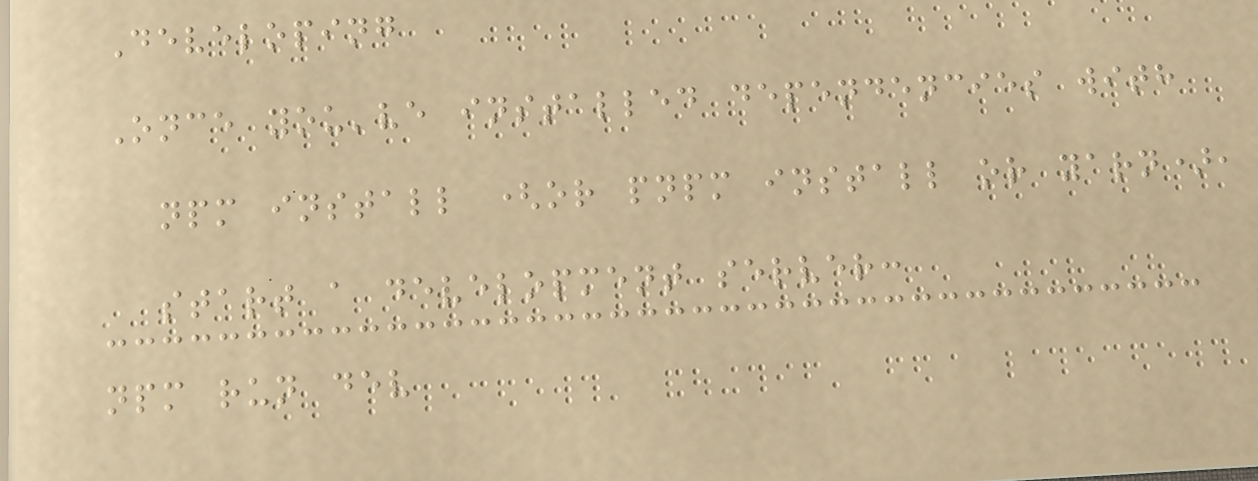Developing
Once you've installed dependencies with
npm install (or pnpm install or yarn),
start a development server:
npm run dev
